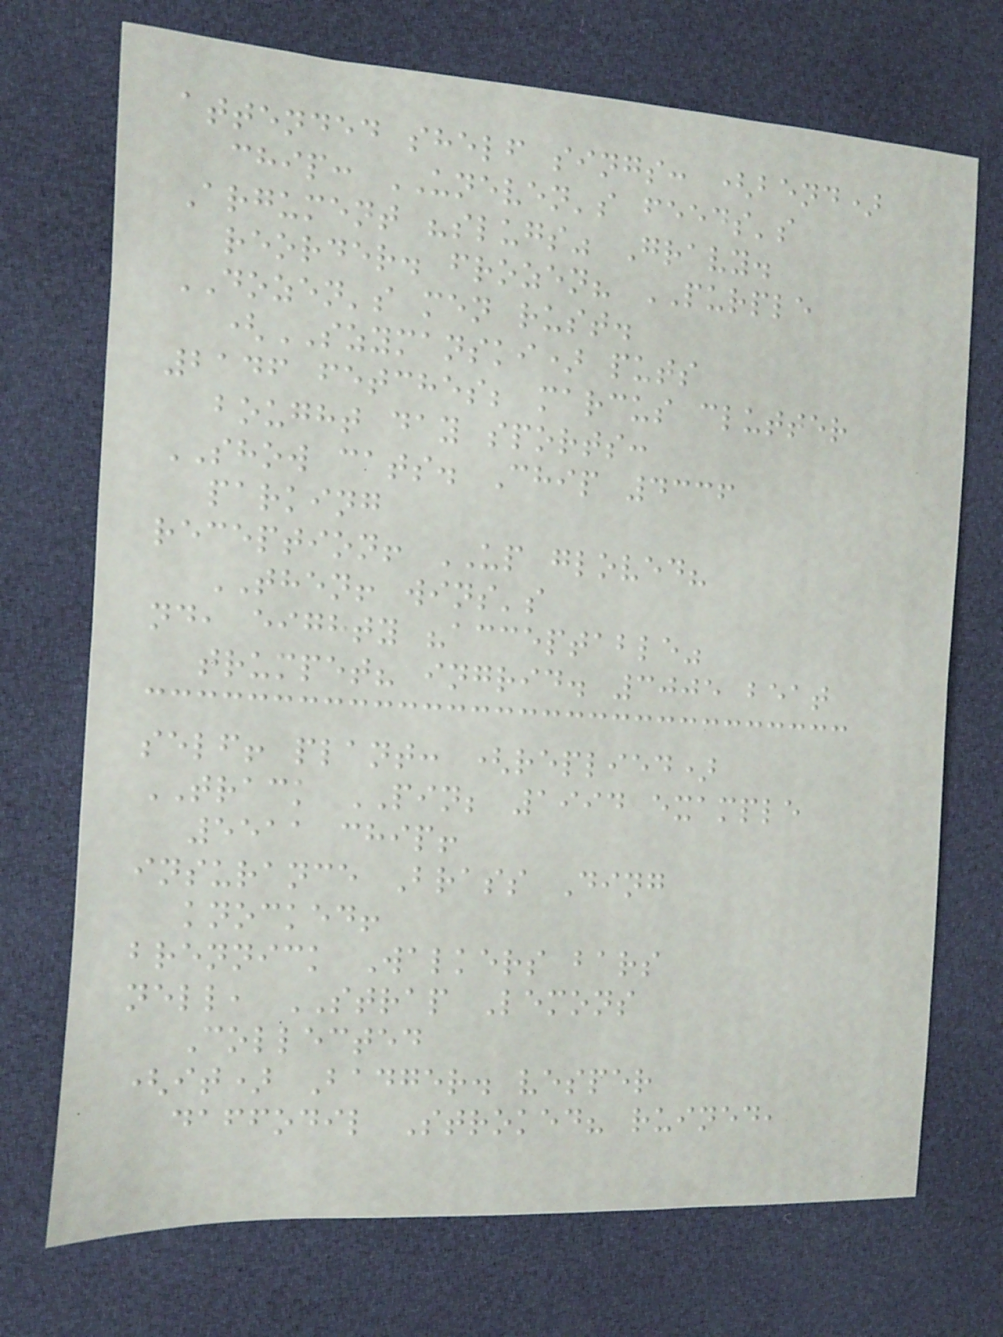attended shelf sings: (bend)
chip: UNEVEN's feeds's
Argument "slugs" Gravy.
reorder. frozen? PURPLE
DOZEN's men rust.
(SZYMANSKI) puts
2146 fetches; marcus clutter
bought day sports:
SHOW cats. Chip 4336
parking
reception! UP gloved?
THEN! wins's
nd, eighty "acceptable"
trumpet? ingrid. 3005 beat
self! plant: (replied)
TRACK PIN; 1994 example
5511 chip!
insurance Brass Ding
knocked!
brennick Walkers bars
nell, STRAP Lemons
Collected
(it) Badger. vesper
daffodil Stroked? ruined,
